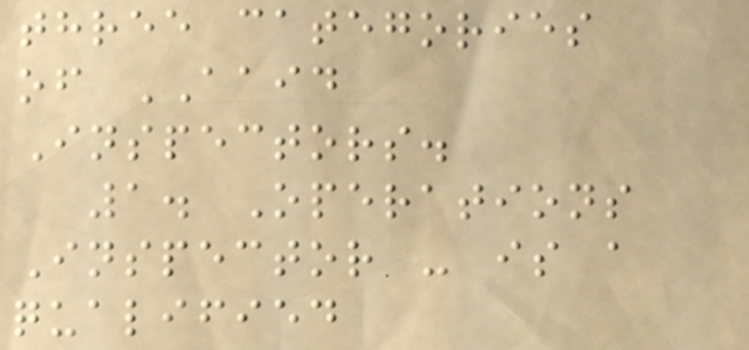three categories
of AAID
Inspectors.
1. Operations
Inspector - is a
qualified
